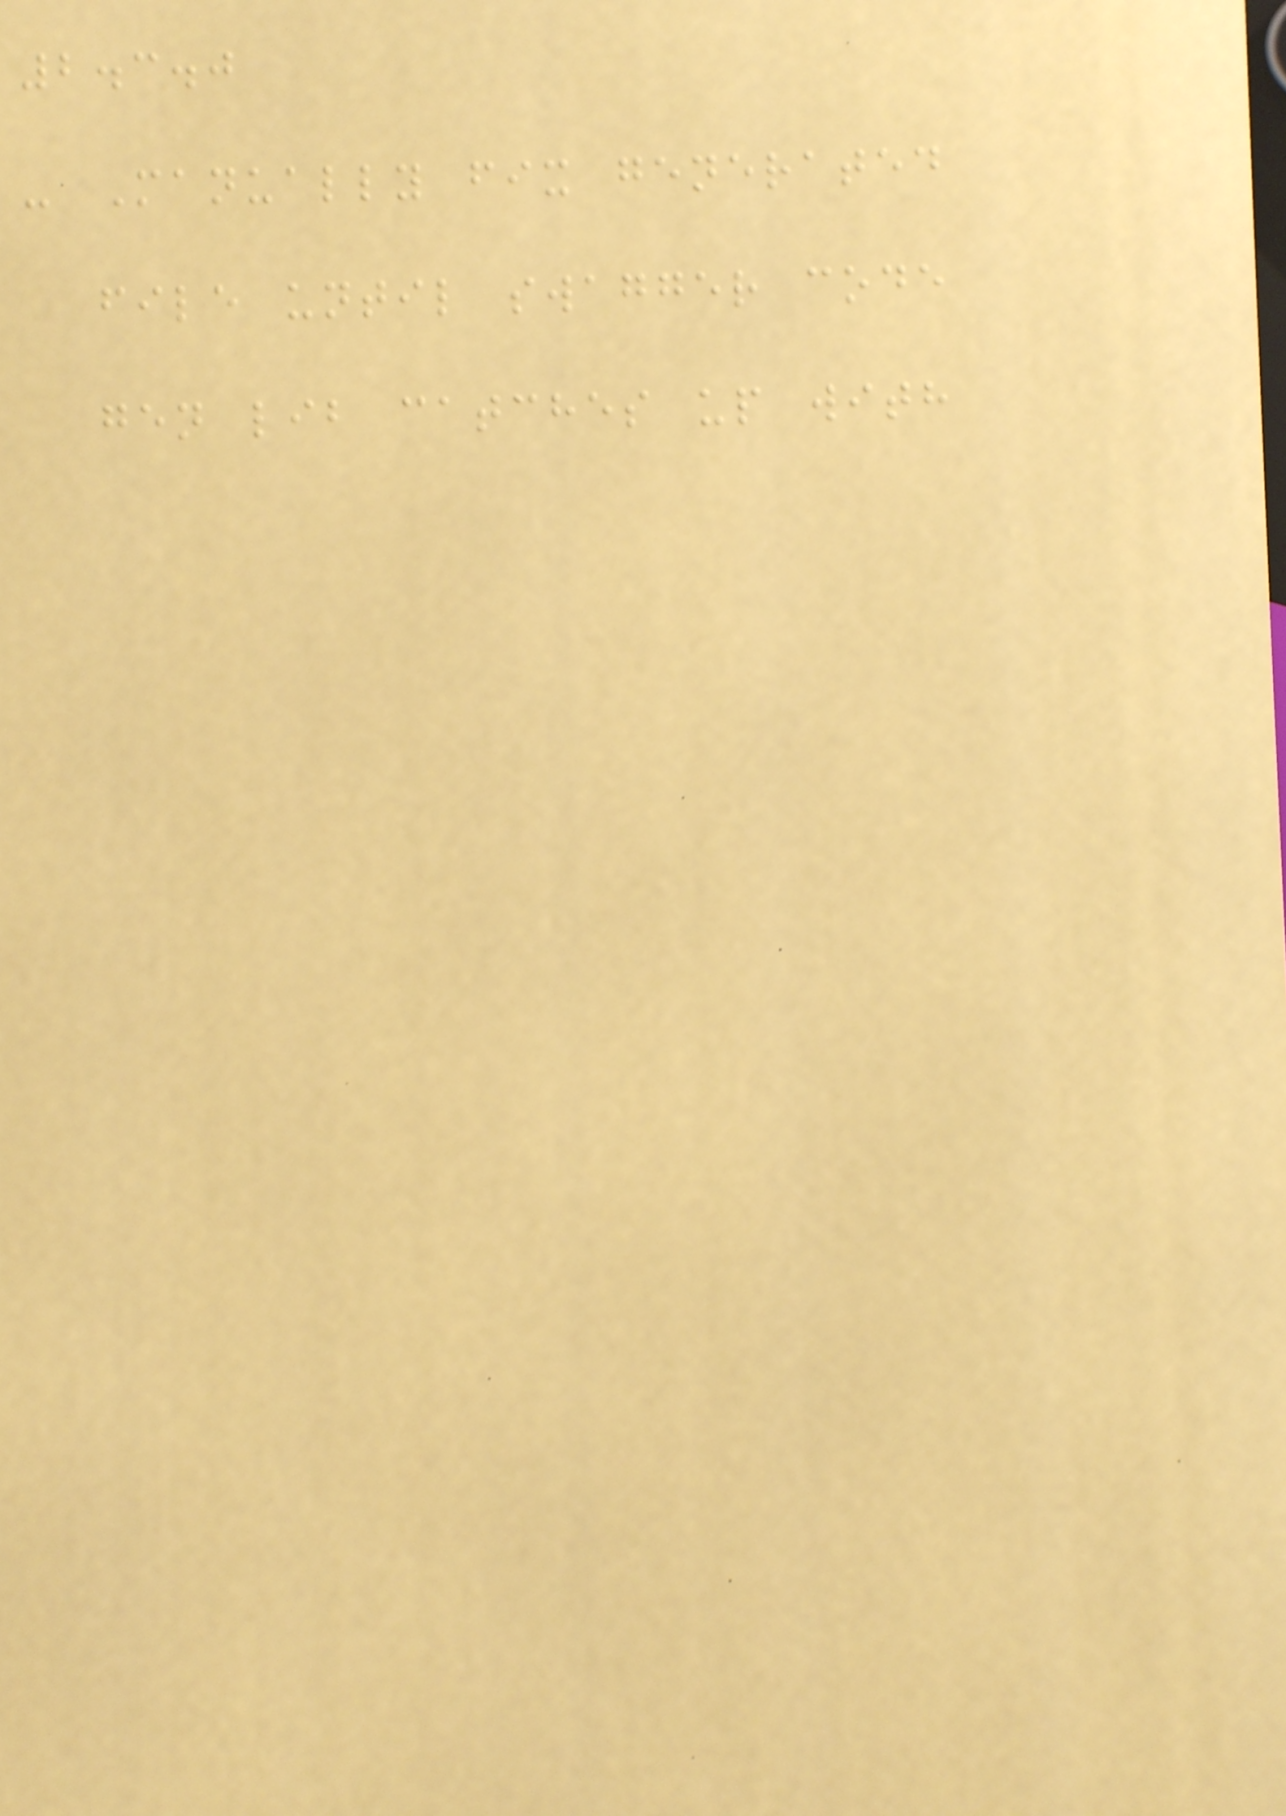2.3.0
- Manually fix generated
file until swagger code
gen lib catches up with
